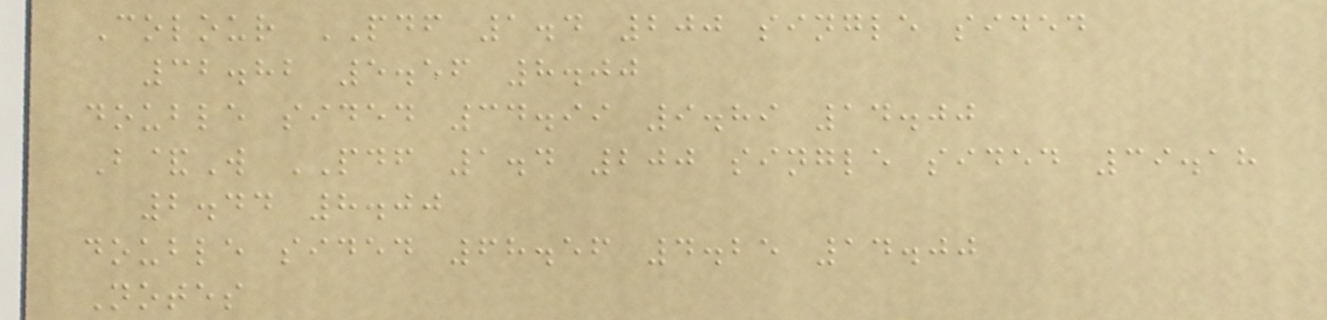Colour PDF 1.4 200 single sided
32.82 5.56 8.00
double sided 34.99 9.89 14.00
B&W PDF 1.4 200 single sided 39.18
2.44 8.00
double sided 68.56 4.25 14.00
Notes
